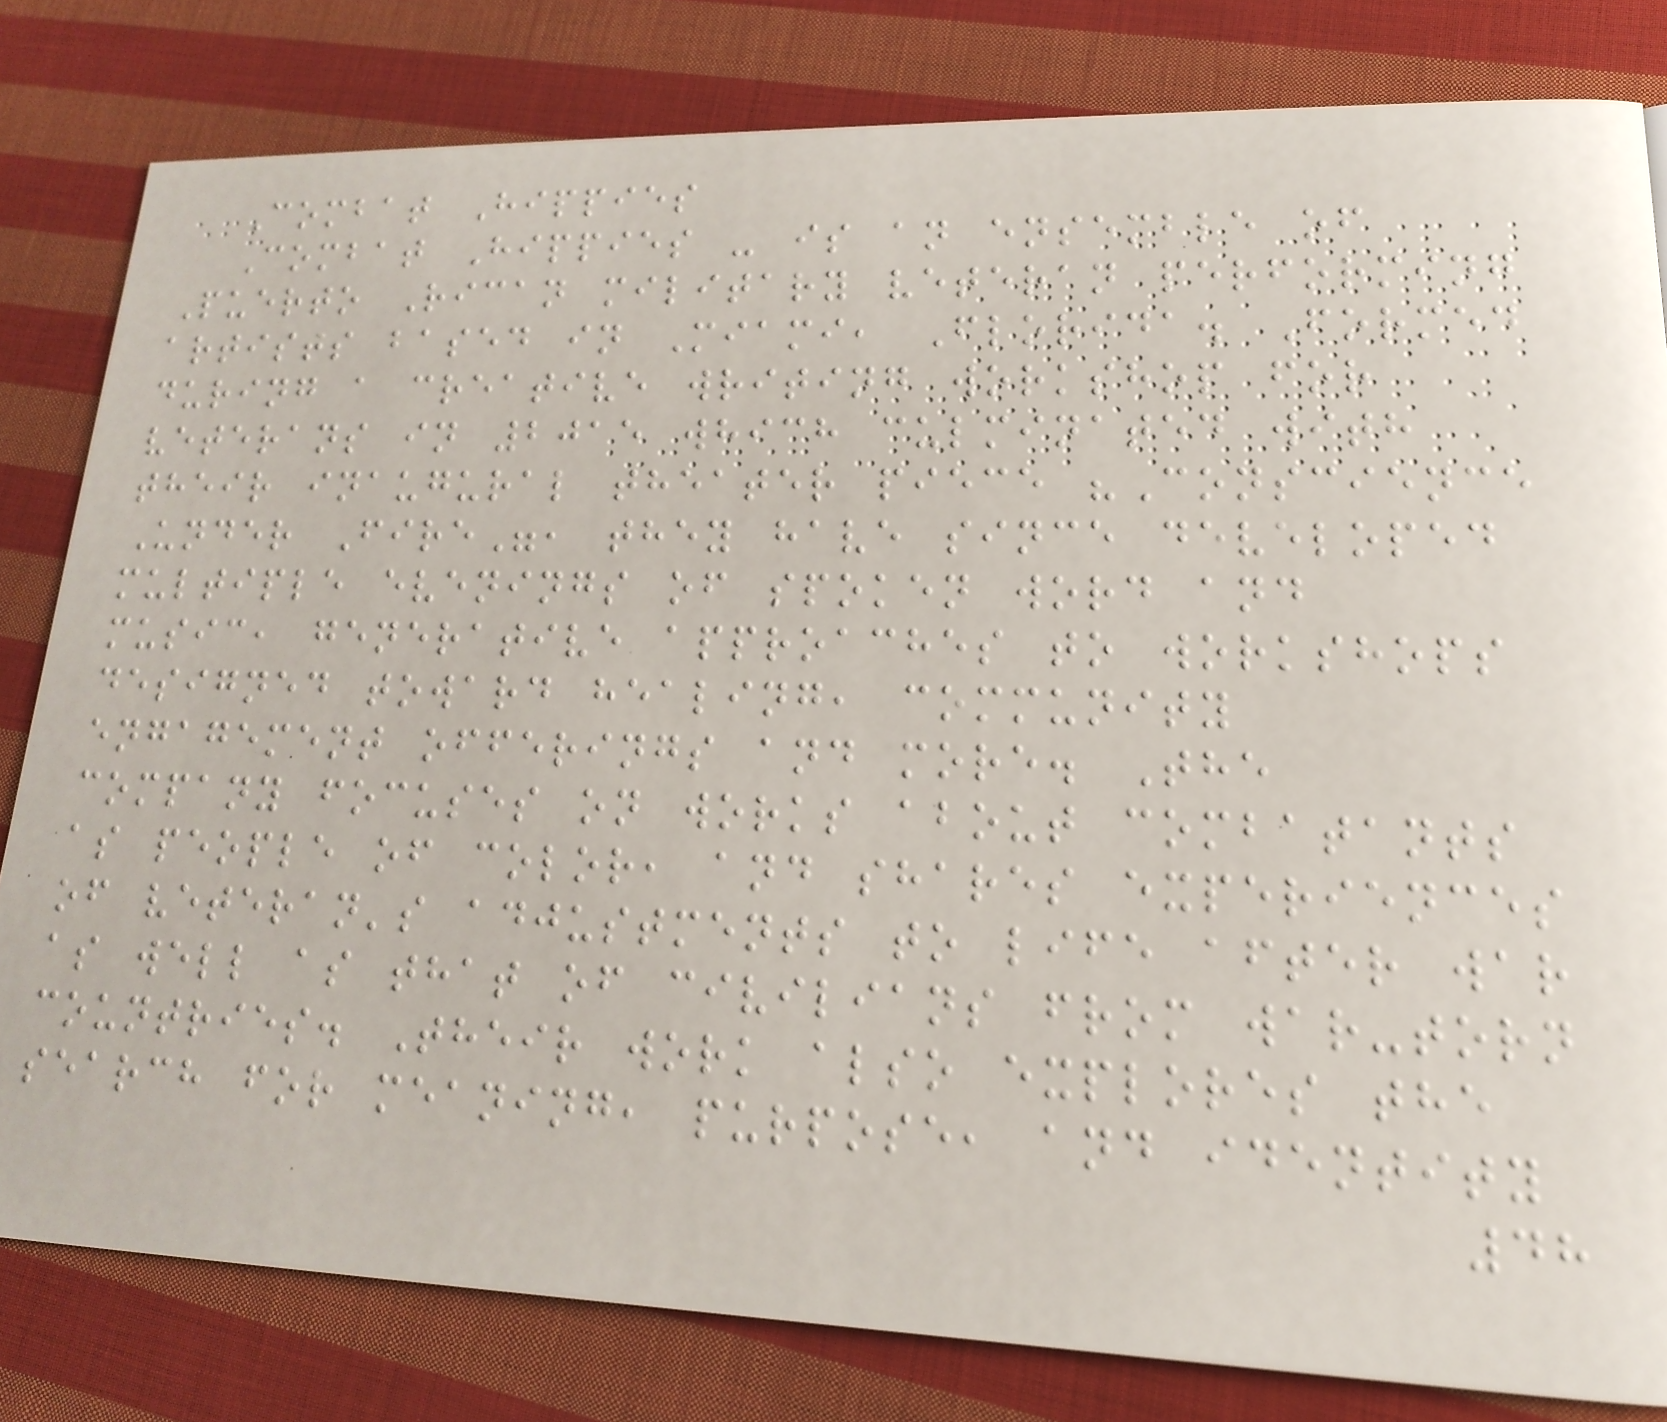Combat Hippies
Combat Hippies - is an ensemble of
Puerto Rican military veteran performing
artists based in Miami, Florida. Formed
during a creative writing workshop for
veterans in 2015 which culminated with
their inaugural theater piece "Conscience
Under Fire", they have since developed
multiple evenings of spoken word and
music, generative approaches to workshops
designed toward healing, community
engagement offerings and more. The
company focuses on works about combatants
as people of color, and shares experiences
of veteran's adjustments to life after war
as well as that of civilians from war-torn
countries. Their work also explores the
search for meaning, purpose, and identity
48
